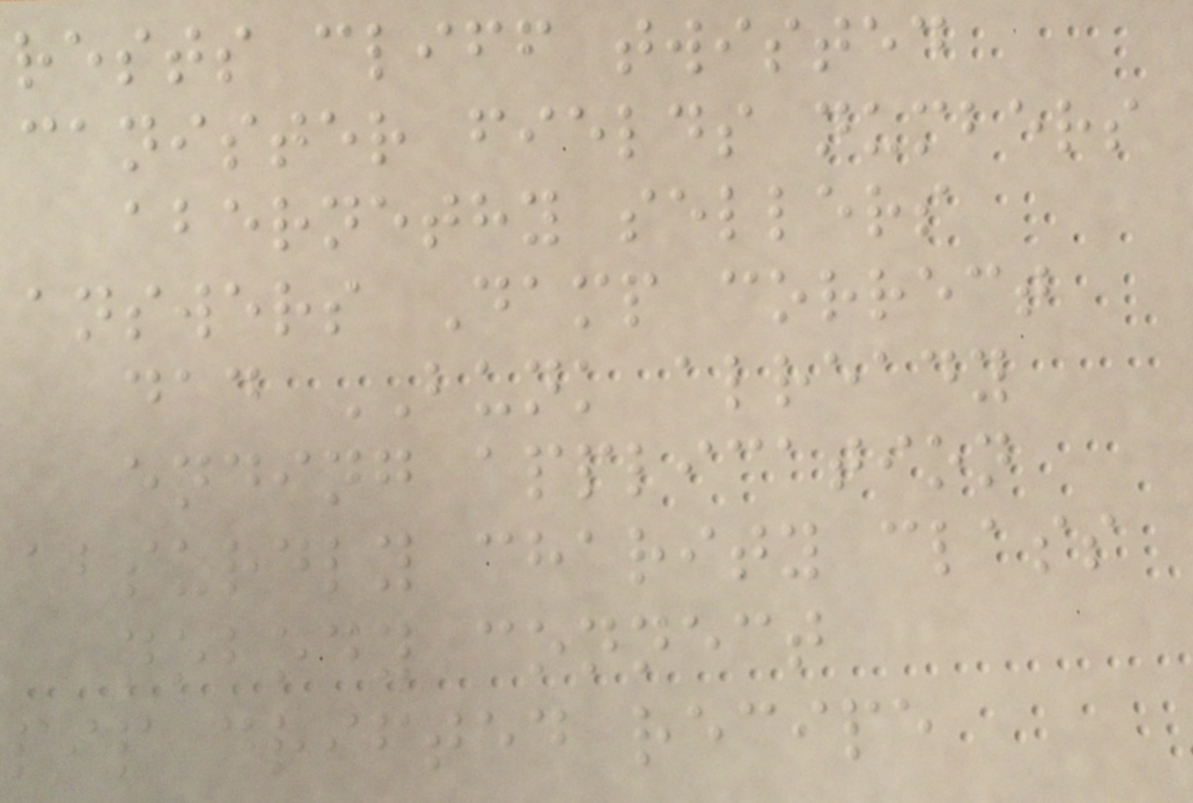rests cliff twisted
canister fields numbers
abernethy sellers
answers Damp correct
dad BUNK already
ending application
absurdly charity class
nobody connect
pip drifted recipe
